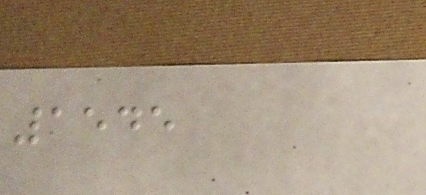1545
